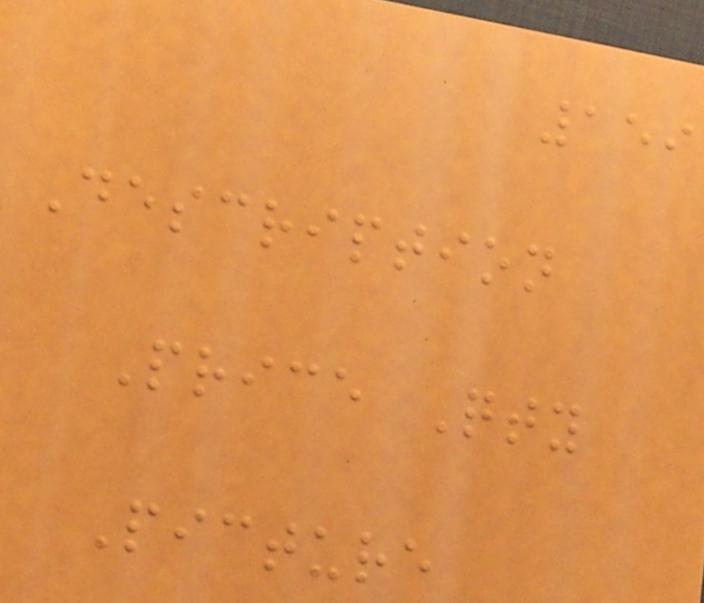159
Description
Price Qty
Picture
